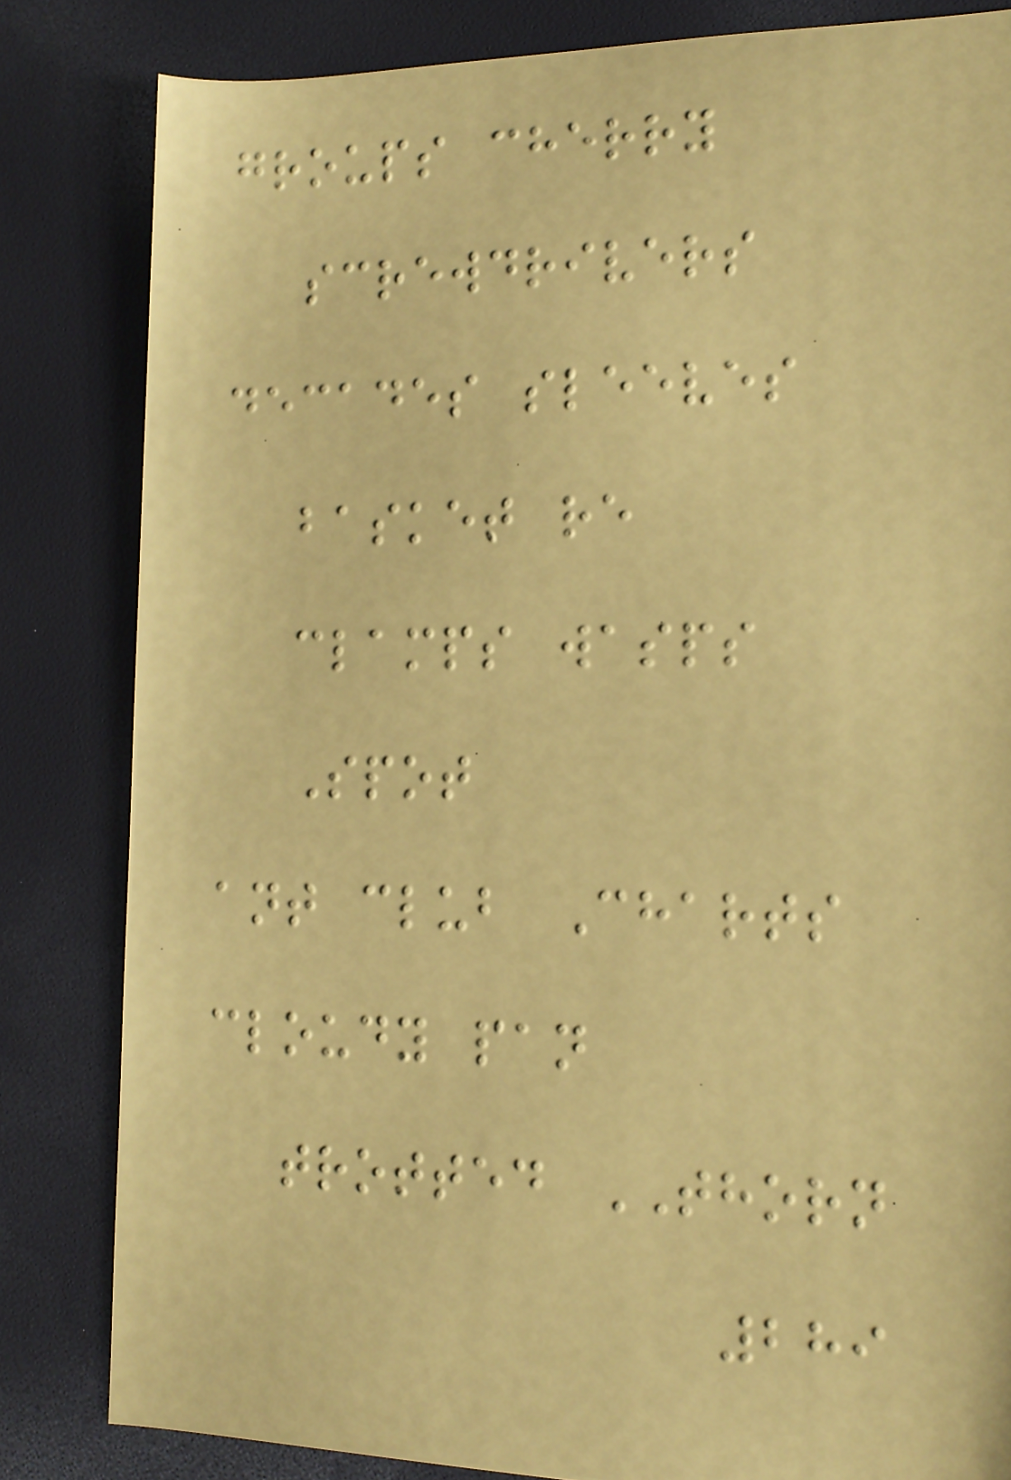groups cherry
screwdrivers
decades sleeves
basket re
clamps wasps
Spot
ant club Charts
cloudy pan
trotted THORN
289
